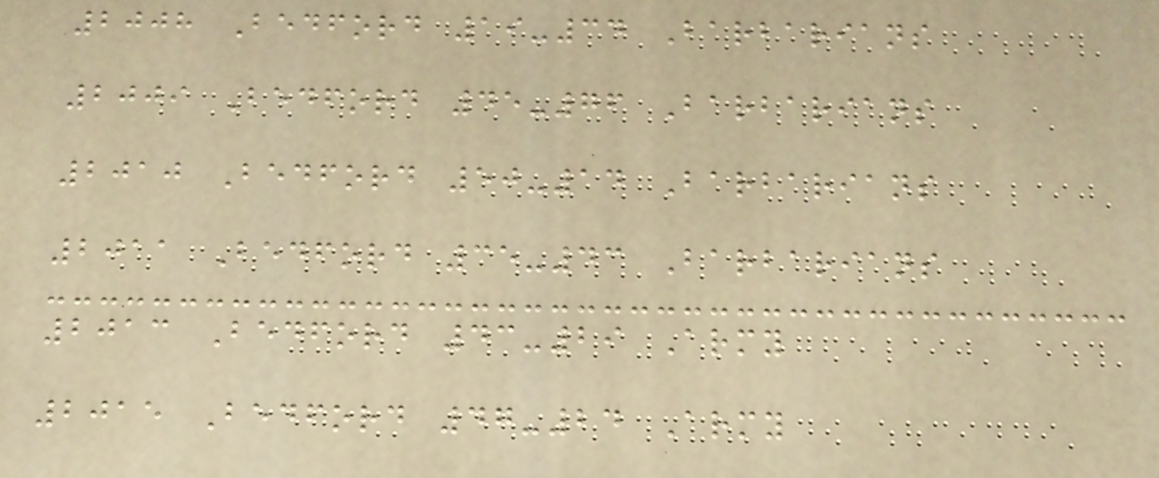2008 Bedford 19-34 Barbarians
2009 Bedford 45-76 Barbarians
2010 Bedford 50-14 Barbarians
2011 Bedford 35-43 Barbarians
2013 Bedford 43-29 Army
2015 Bedford 47-24 Army
